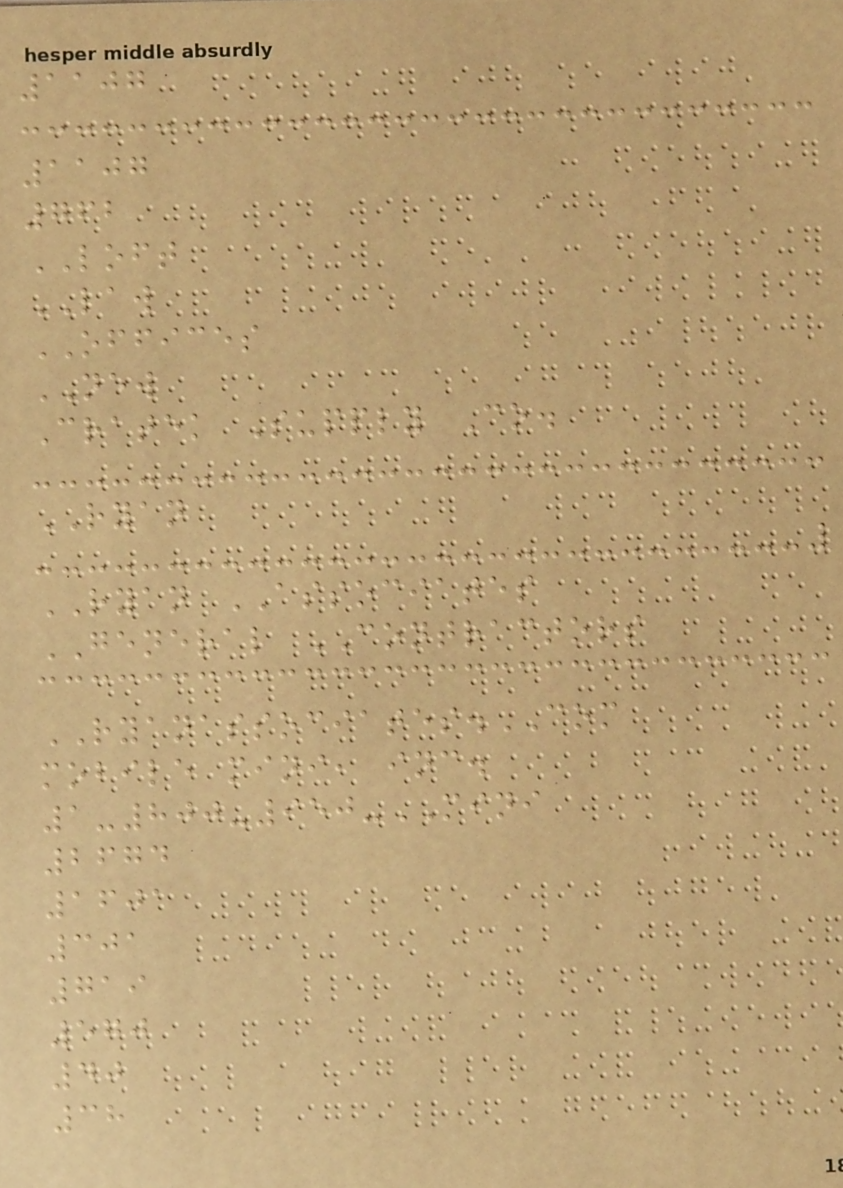1107
1107
762
LOFT
LAW
OFFICES
NEW
Cratek Supply Co.
RYAN
RYAN ASSOCIATES
GENERAL CONTRACTORS
RYANASSOCIATES.COM
mobile mini, inc.
1-800-950-MINI
2674
1601
301
719
570
40
38
